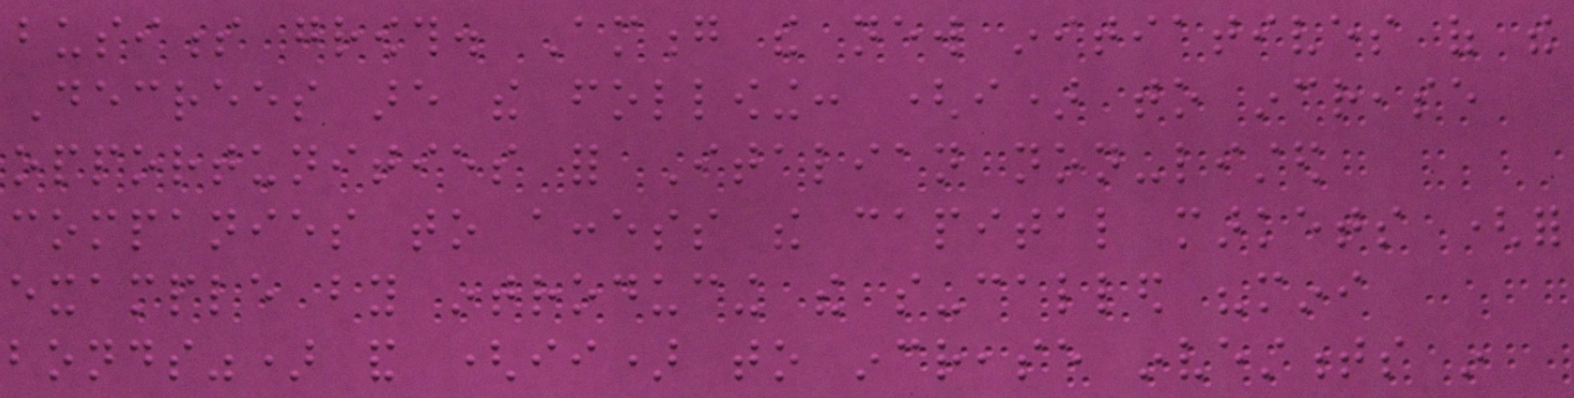business growth. Among the new initiatives of the
Decrees are the following: (i) to increase
opportunities for Italian non-listed
companies to access the capital markets (for
example by introducing the so-called "mini
bonds") and (ii) to increase investments in
